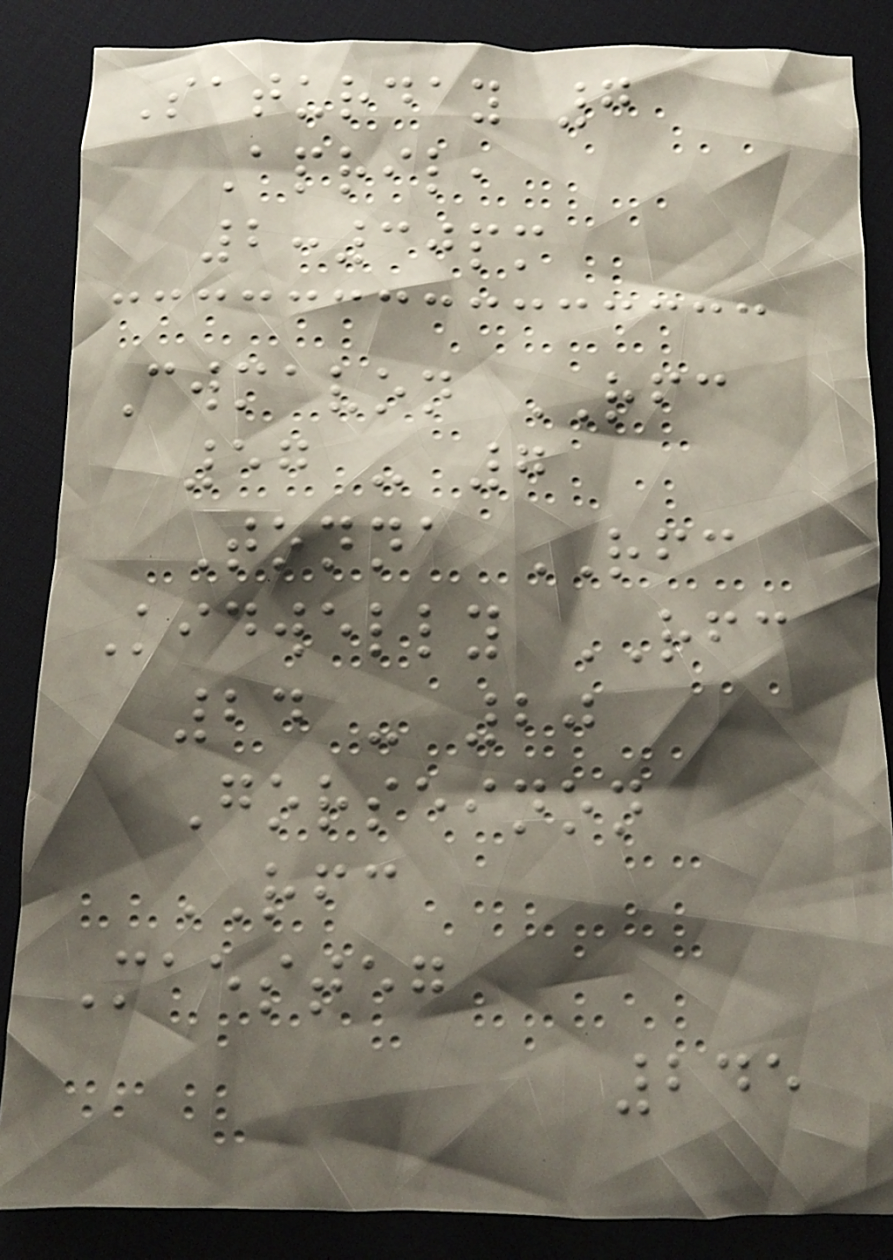Saturday 7
April,
2:30pm
Cwmavon RFC
57 - 7
Tonna RFC
Kidwelly RFC
24 - 20
Gorseinon
RFC
Maesteg
245
